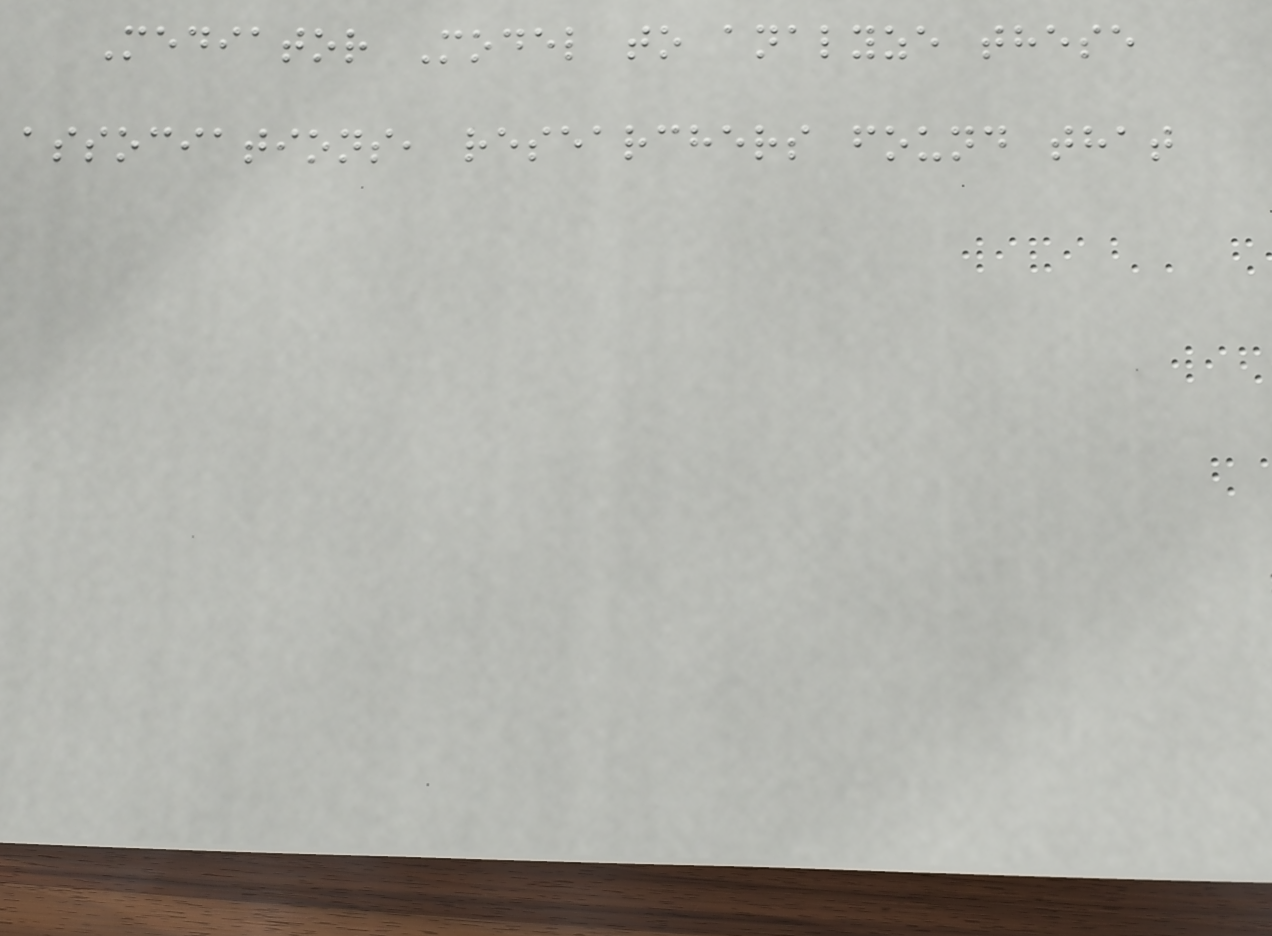Mediator Model to analyze these
associations, researchers found that
